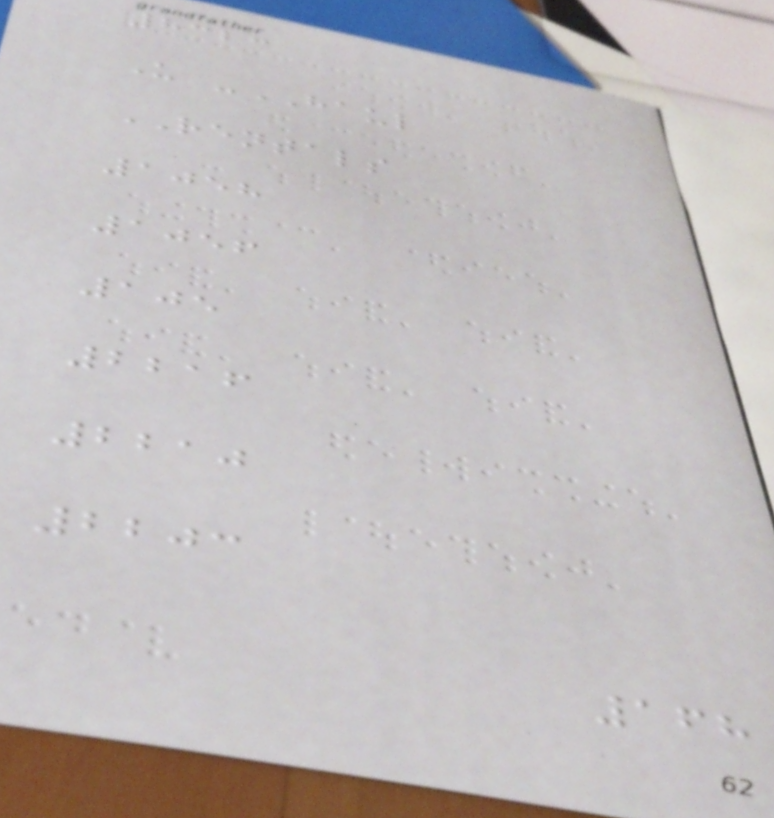8323
U -HAUL
RENTALS
1058
1056
105
2216
2210
2203
168
